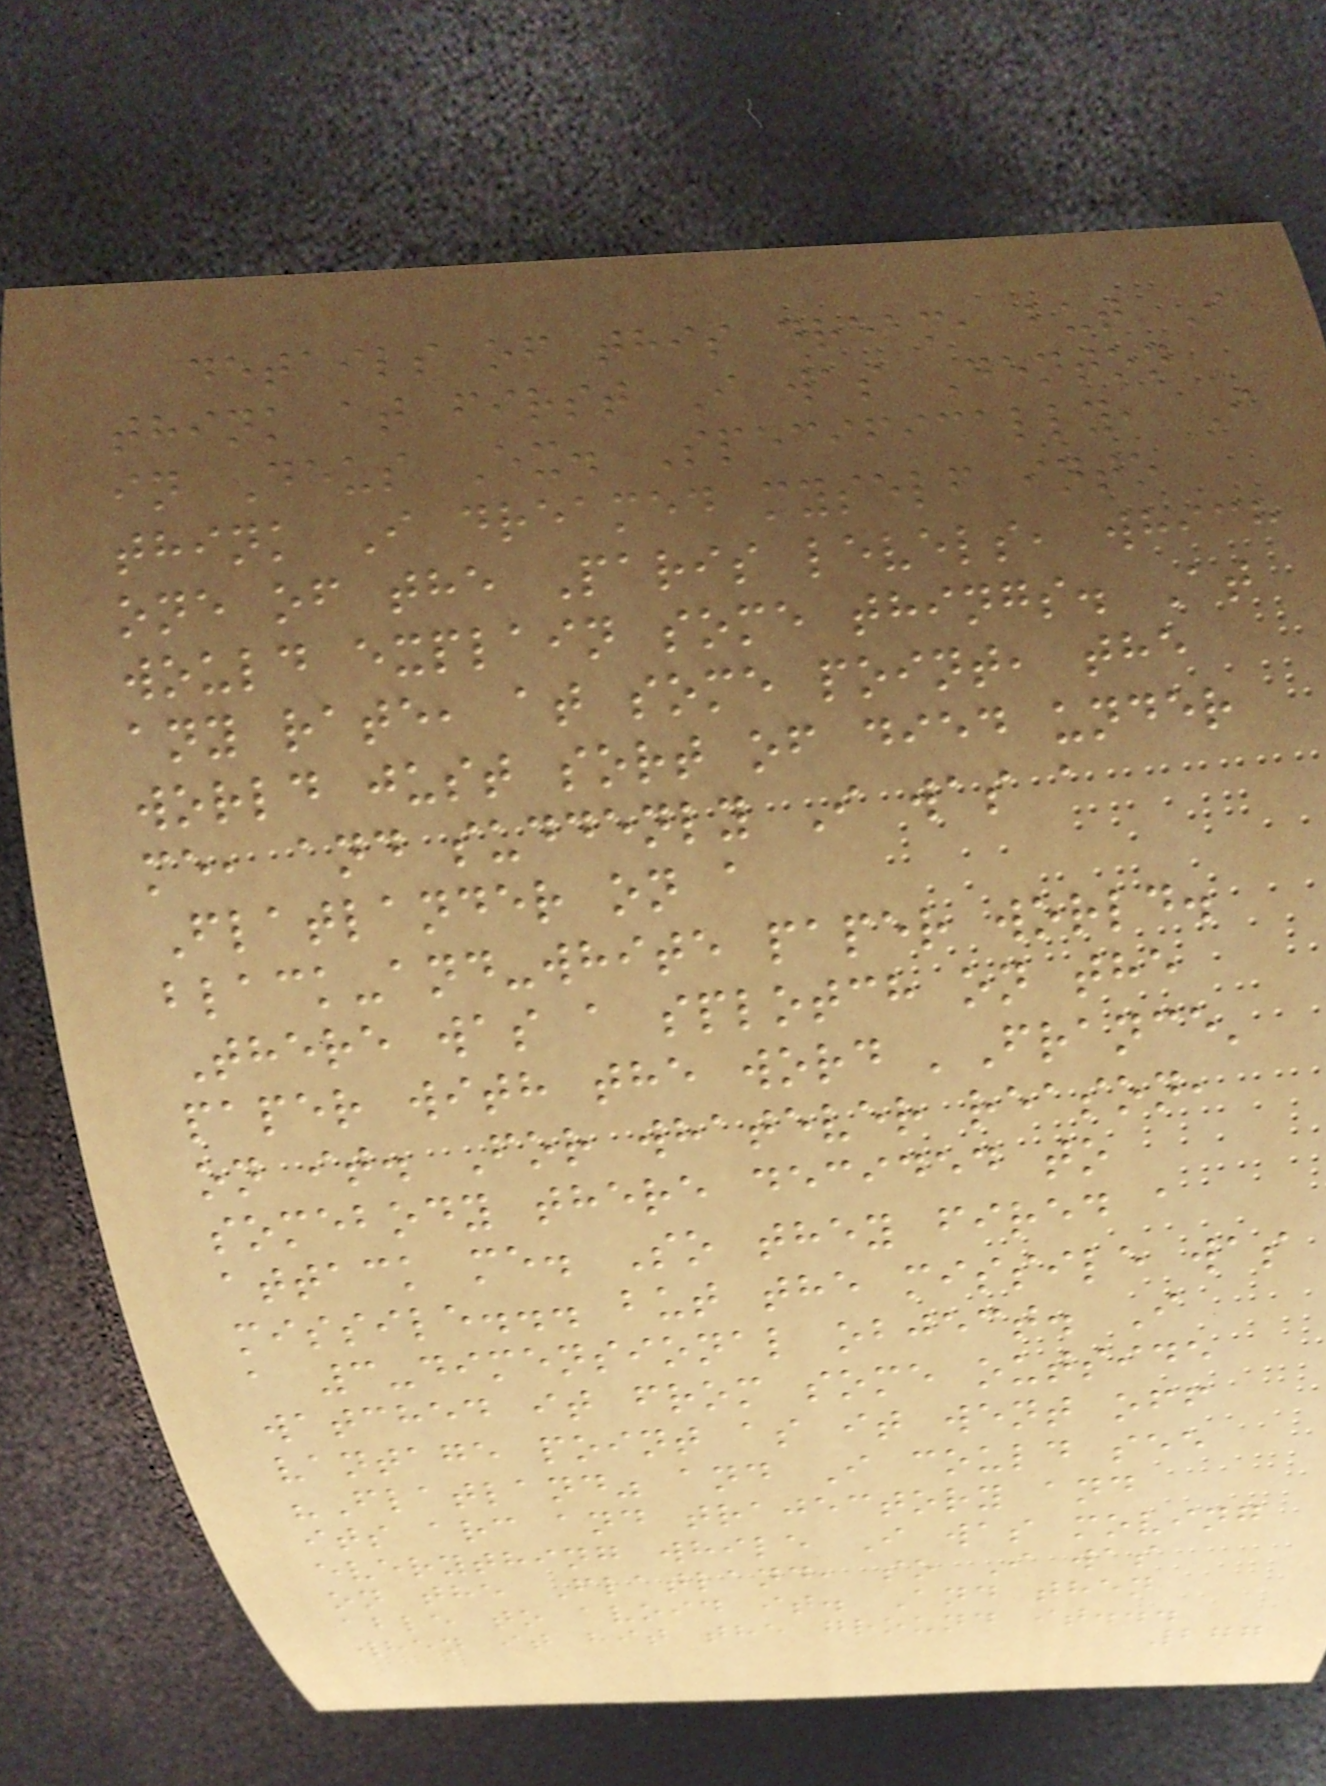details of this dream, but I
think at first I was Denton
in Deus Ex. Specifically, I
think I dreamed myself into
one of the Paris levels, which
would explain some things. At
any rate, at some point, the
world just sort of died under
me, and suddenly I was a
Flatlander on a
black-and-white paper world.
There was a splotch on the
paper with the word 'France'
on it. For whatever reason,
somebody there decided to
attack me. So they fired a
missile... but the missile was
a 3-dimensional object. I
watched it from some outside
vantage point as it went off
"Flatland" and I could see
its arc and trajectory and
everything while I was moving
on the Flatland, so I was
able to avoid it. And then
when it hit the ground it...
277
